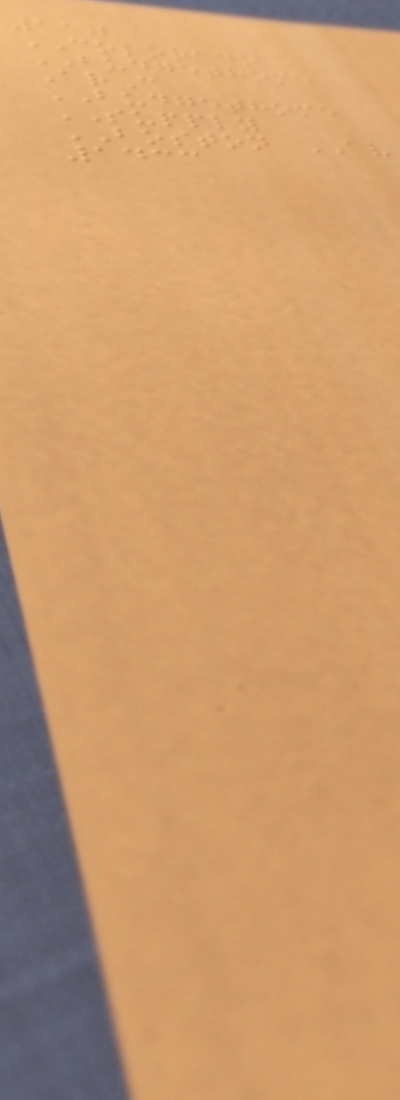110
COLORADO
BUDGETHOME
ArC
BUDGETHOME
SUPPLY
BOSTON AV
1433
